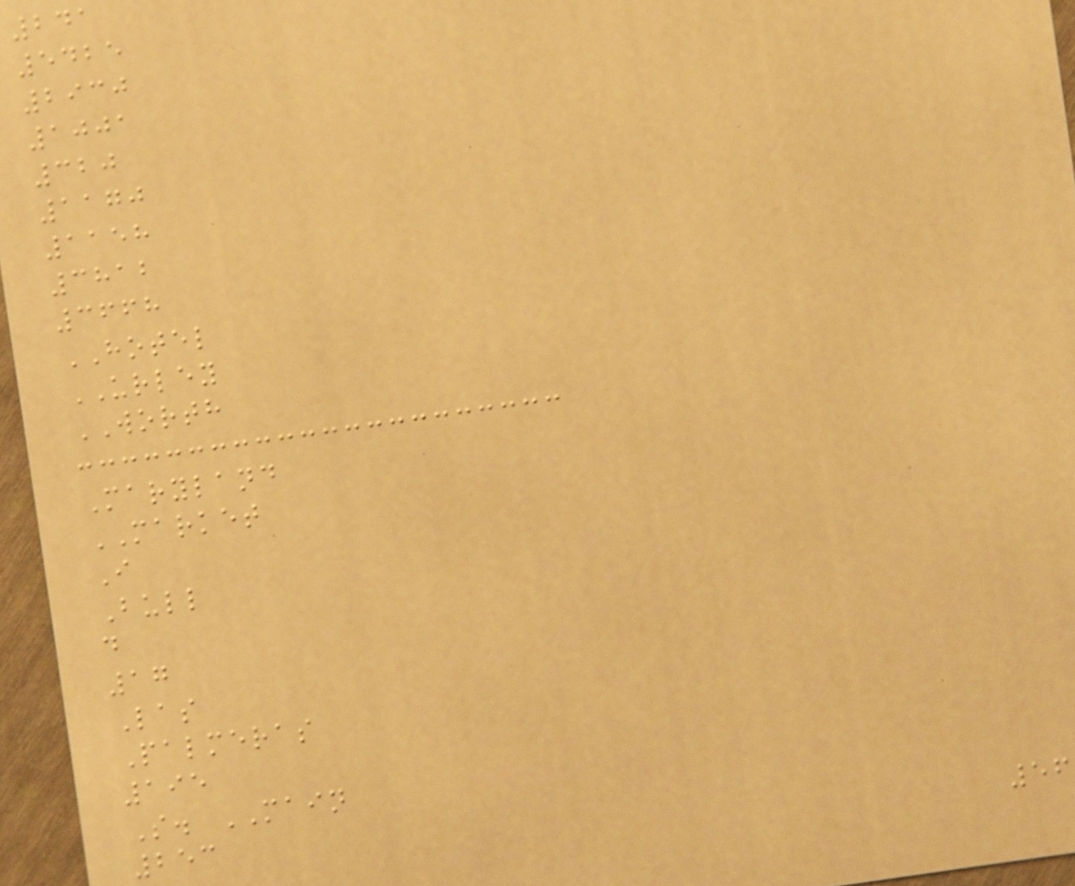241
5425
2930
1001
320
1170
1158
3812
3668
HOTEL
URLEY
WORTH
Maryland
MARKET
I
Bull
d
17
Las
Palmeras
195
S. MAIN
253
56
